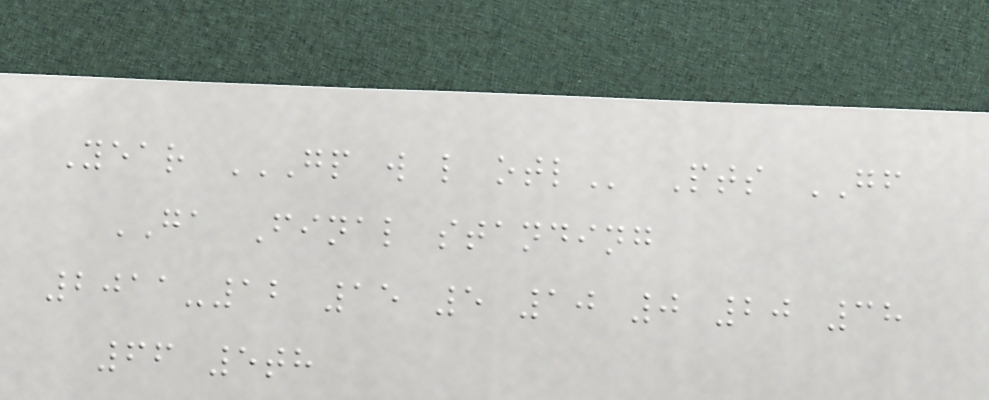Year GP W L OTL Pts GF
GA Final standing
2011-12 15 5 10 0 20 38
66 5th
